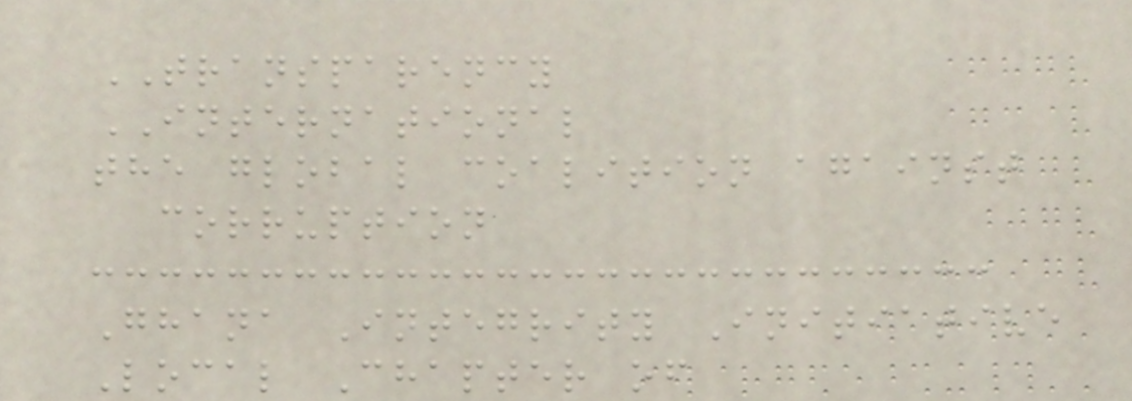TRANSPARENCY
INTERNATIONAL
the global coalition against
corruption
Ghana Integrity Initiative
Local Chapter of
